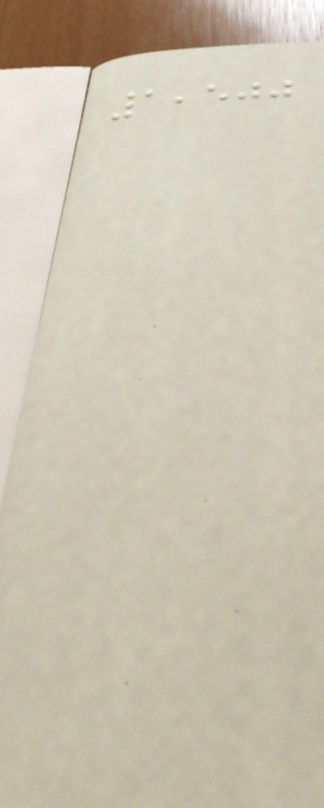1,500
